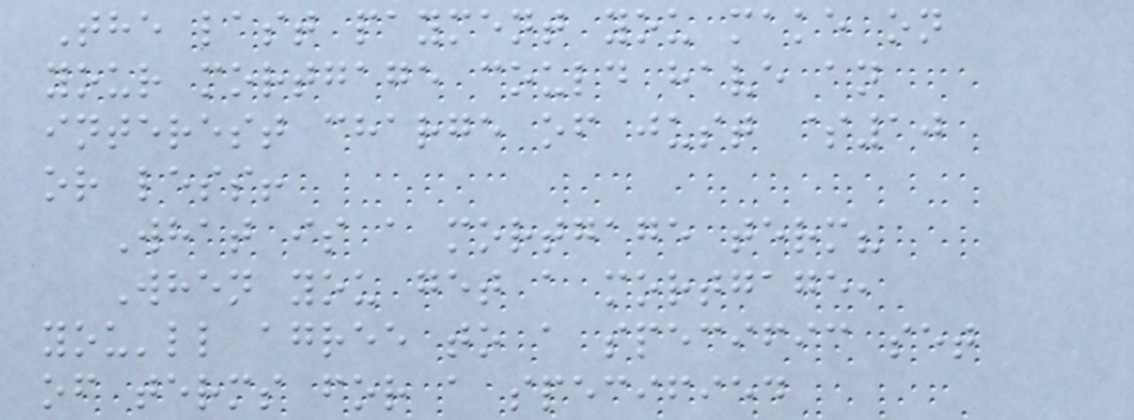The last payment you make on
your mortgage could have an
interest charge of just $10
or less!
What is a mortgage term?
When you get a mortgage,
you'll agree to a specific set
of terms for a specified
